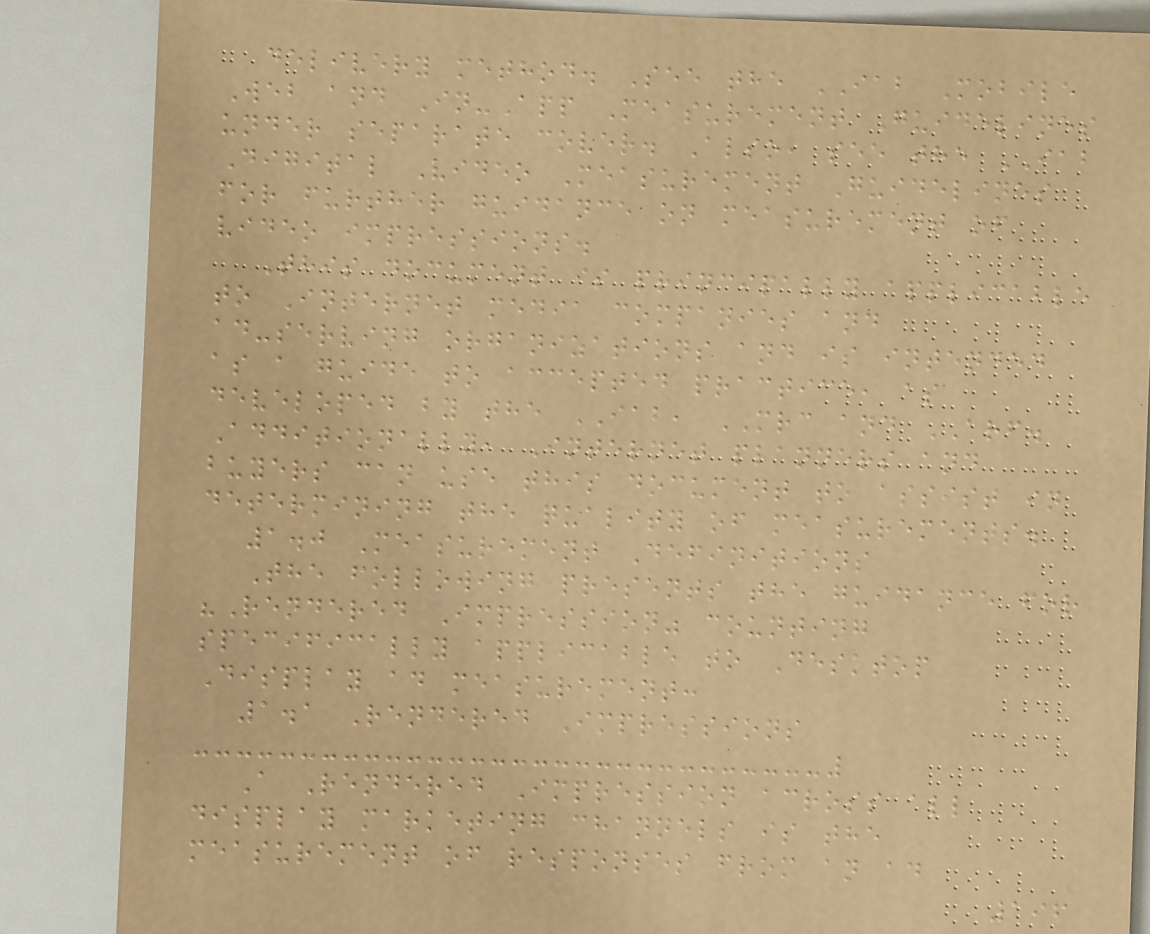delivery method. See the IAB Mobile
Web and In-App Measurement Guidelines
under separate cover. Also, see the IAB
Digital Video Measurement Guidelines
for further guidance on measurement of
video impressions.
This document is principally applicable
to Internet media companies and
ad-serving organizations and is intended
as a guide to accepted practice, as
developed by the IAB, MRC and ARF.
Additionally, Internet planners and
buyers can use this document to assist in
determining the quality of measurements.
1.0 Measurement Definitions
The following presents the guidance for
"Rendered Impression" counting
specifically applicable to Desktop
Display ad measurement:
1.1 Rendered Impressions
A Rendered Impression across all
display marketing channels is the
measurement of responses from an ad
196
